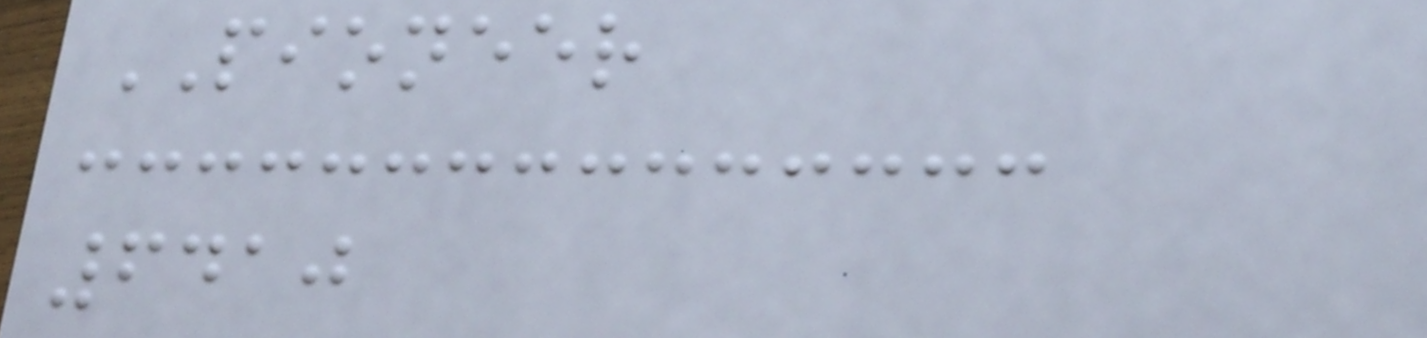PIONEER
6410
